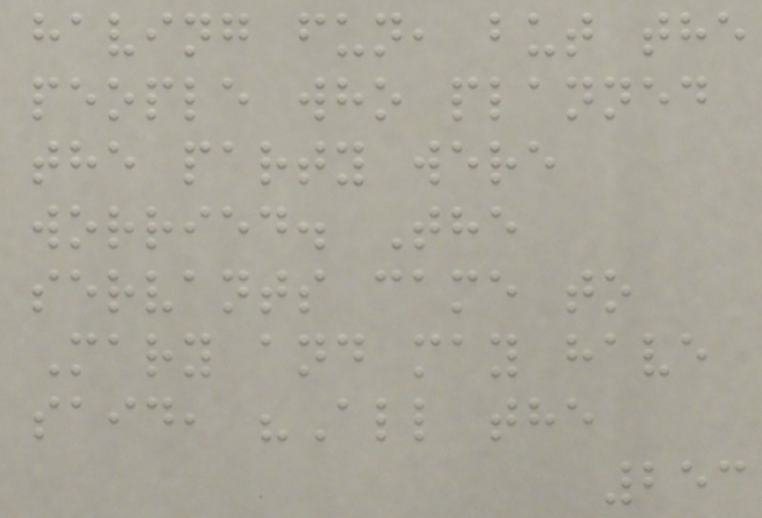having fun, but the
people who planned
the party were
worried. The
servants came to
Mary and may have
said, "All the
253
